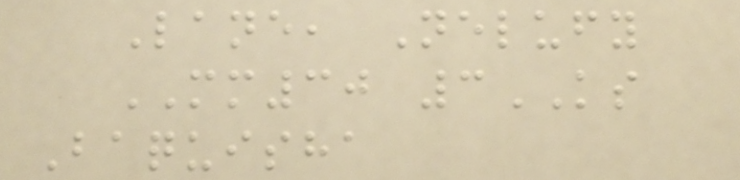Lane, Nelufy
MM30 3KS
Baquisha
